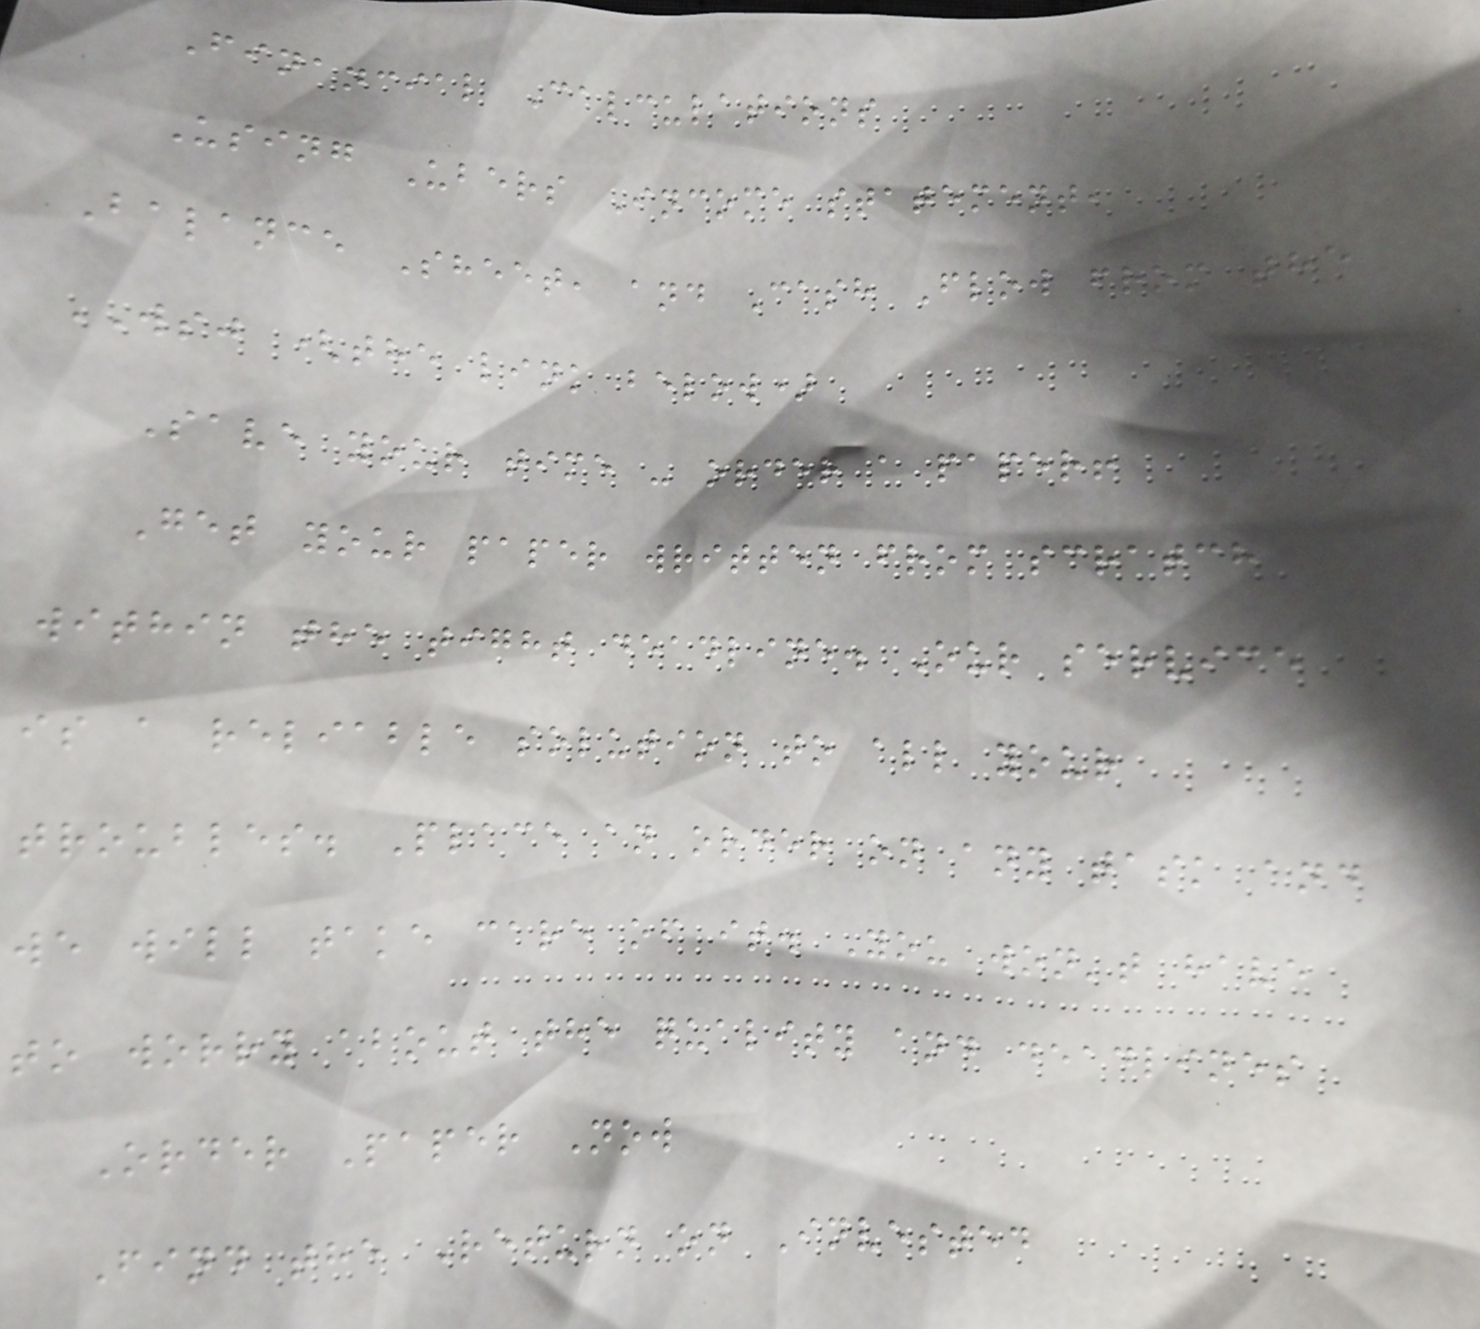Financial Calculations
Using Ubers Income statement,
Balance Sheet, and Cash Flow from the
WSJ (the link below)
Save your time - order a paper!
Get your paper written from scratch
within the tight deadline. Our service
is a reliable solution to all your
troubles. Place an order on any task and
we will take care of it. You won't have
to worry about the quality and deadlines
Order Paper Now
Find the Return on Invested
